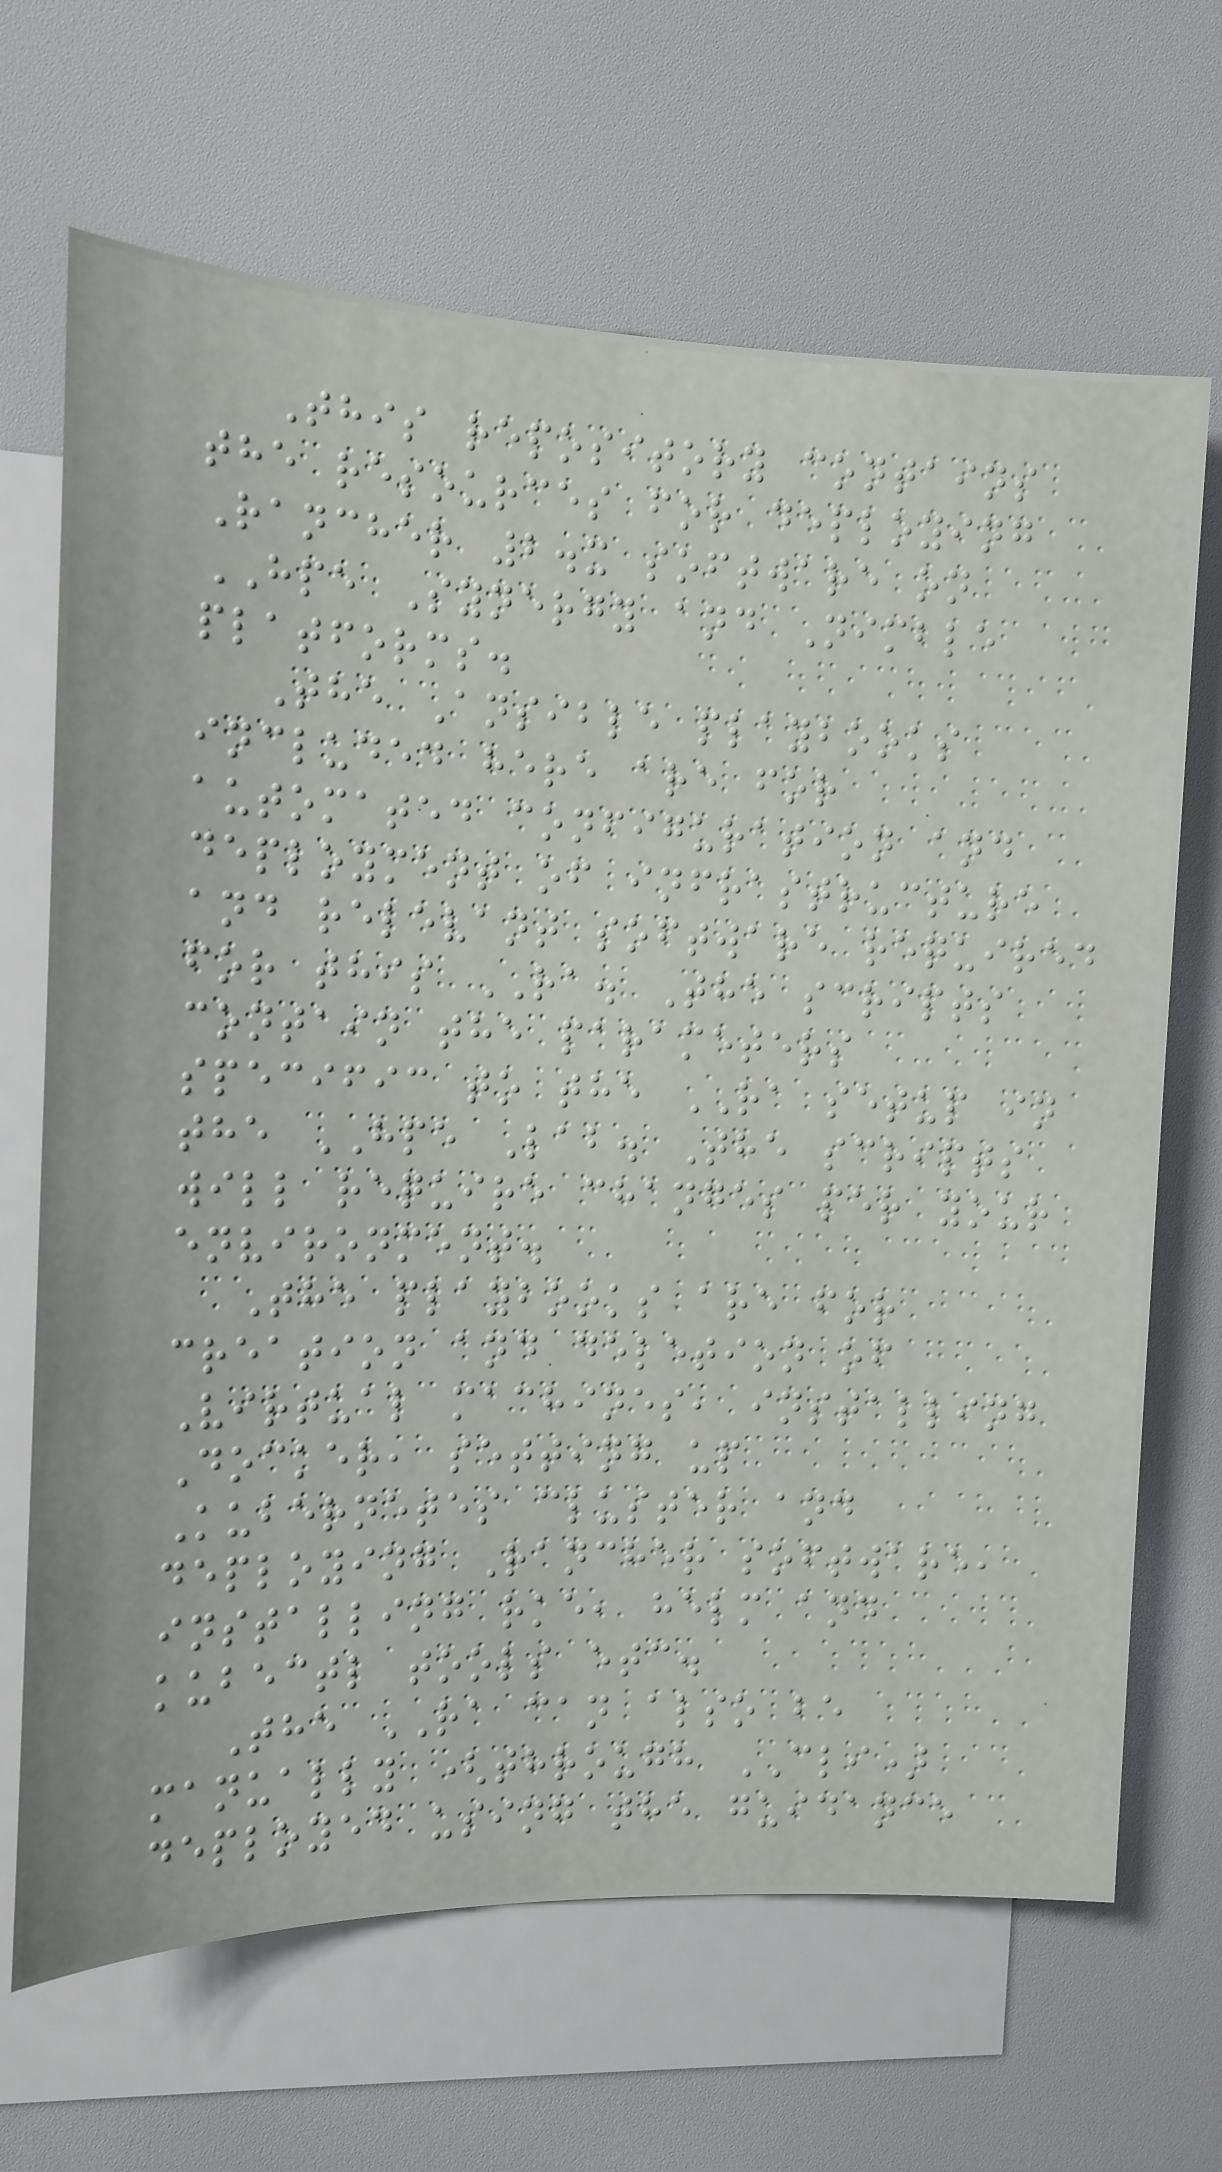This repository contains
the resources for deploying
Rancher 2.x software on
HPE Synergy and Nimble
platforms.
The Ansible playbooks
included here are for
automated configuration and
deployment of infrastructure
and relevant software required
for this RA. The scripts
contain the parameters
specific to the RA setup in
the HPE Lab. The scripts
will require changes per your
environment.
The playbooks are for
creation and deletion of
Virtual machines, installing
Docker, setting up
Kubernetes cluster and
deploying Rancher software,
installing rke, helm and
kubectl tools etc.
The RA can also be
manually (through CLI)
deployed using the guidance
